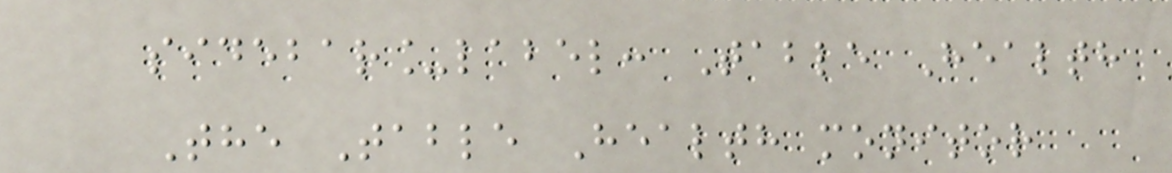sidebar_label: Table Health
The Table Health monitor
